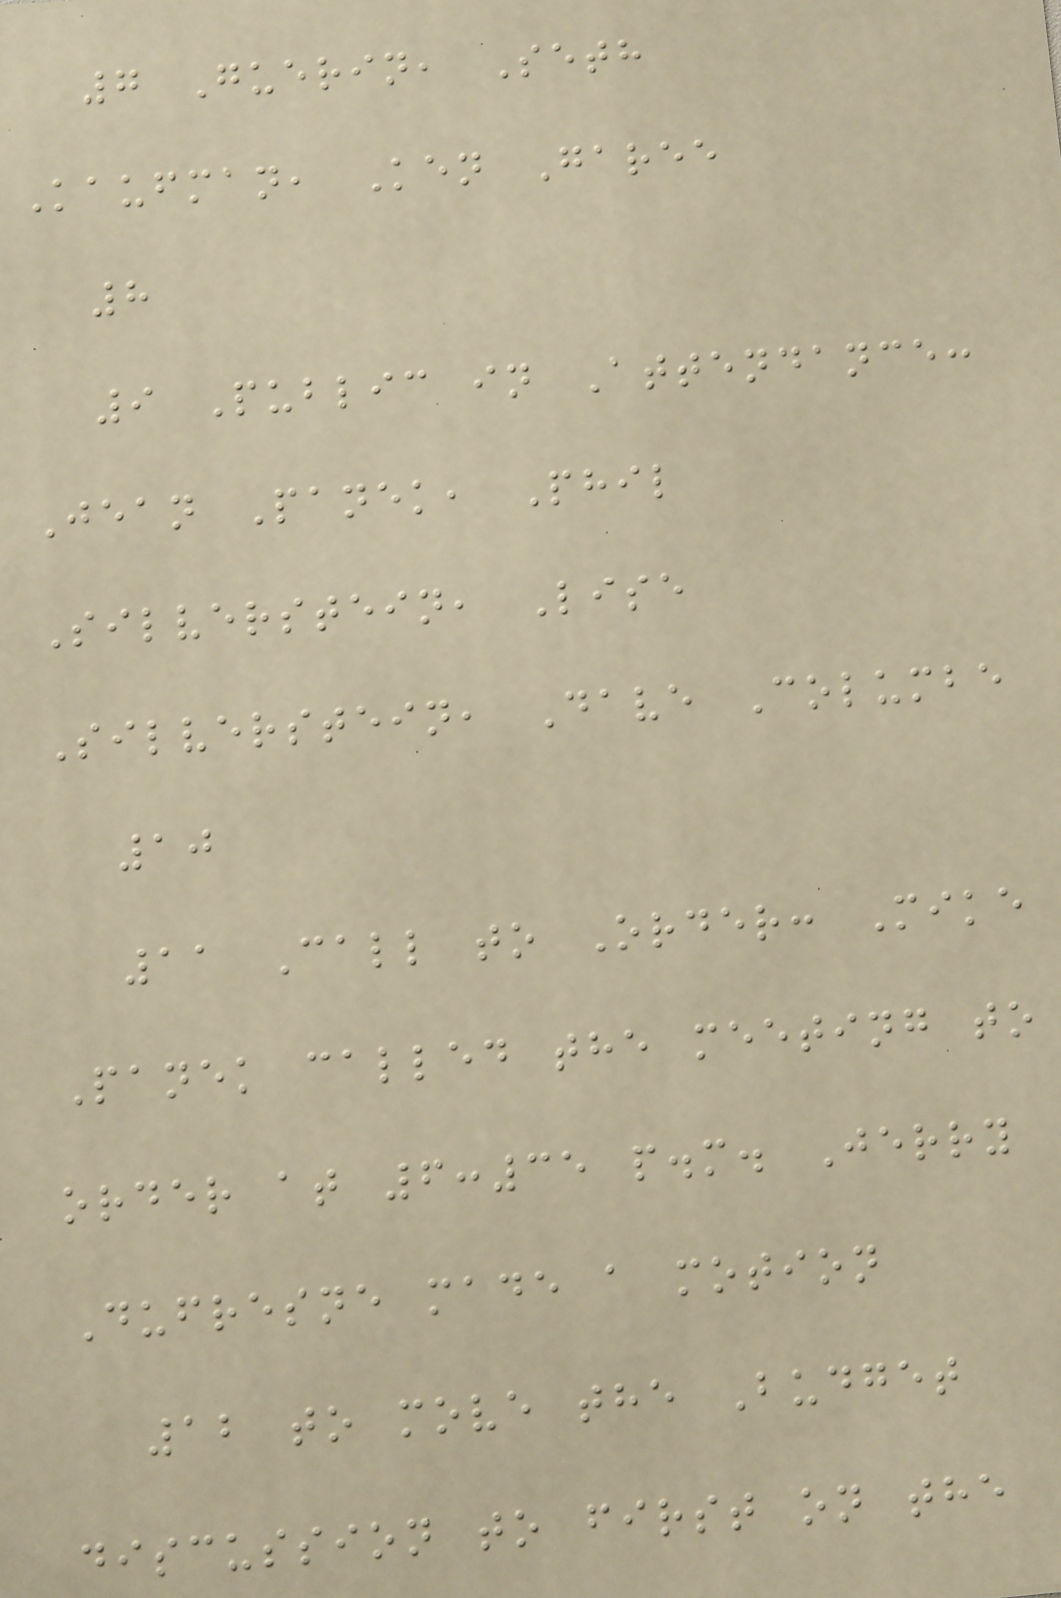7 Guerin, Seth
Kaufman, Ken Garee
8
9 Public in Attendance:
Jean Panek, Phil
Silverstein, Lise
Silverstein, Dave Columbe
10
11 Call to Order: Mike
Panek called the meeting to
order at 6:35 p.m. Jerry
Dufresne made a motion
12 to move the Budget
discussion to first on the
